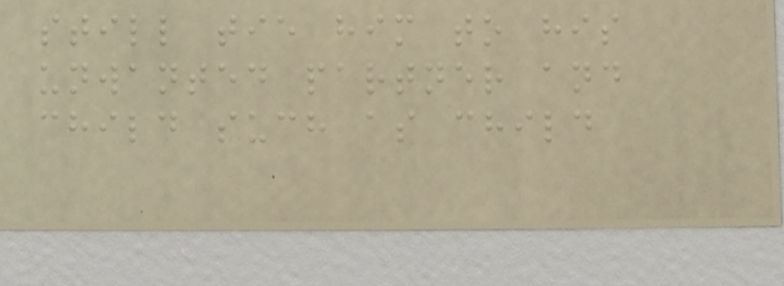still tie him to his
unwanted partner and
child such as child
